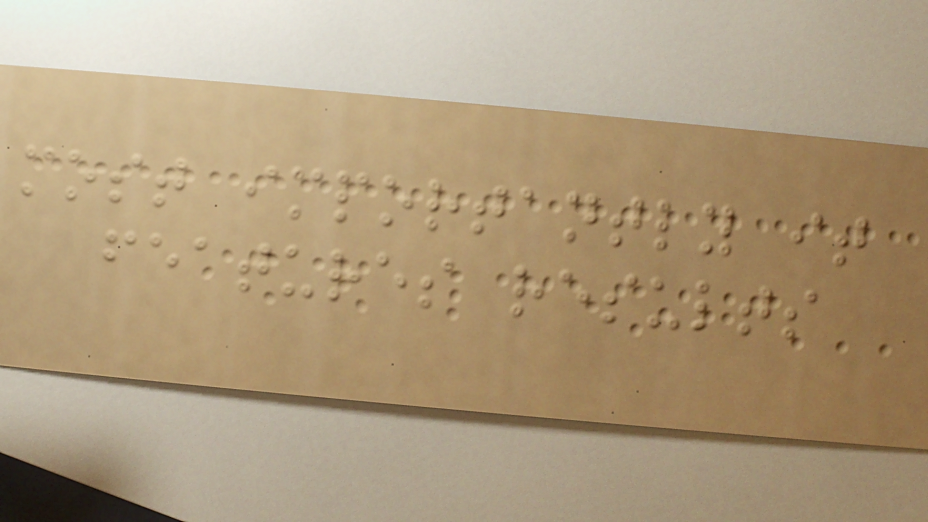most importantly it
features results
